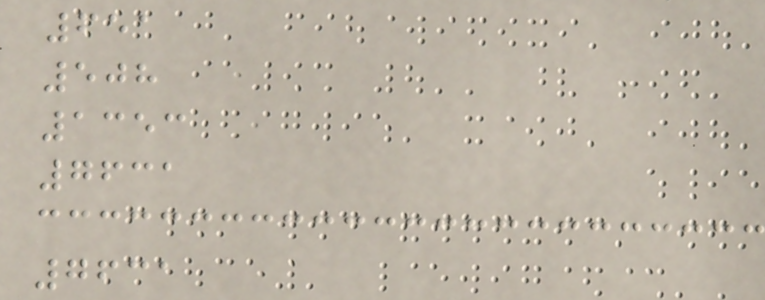651
508
1353
7631
7631
